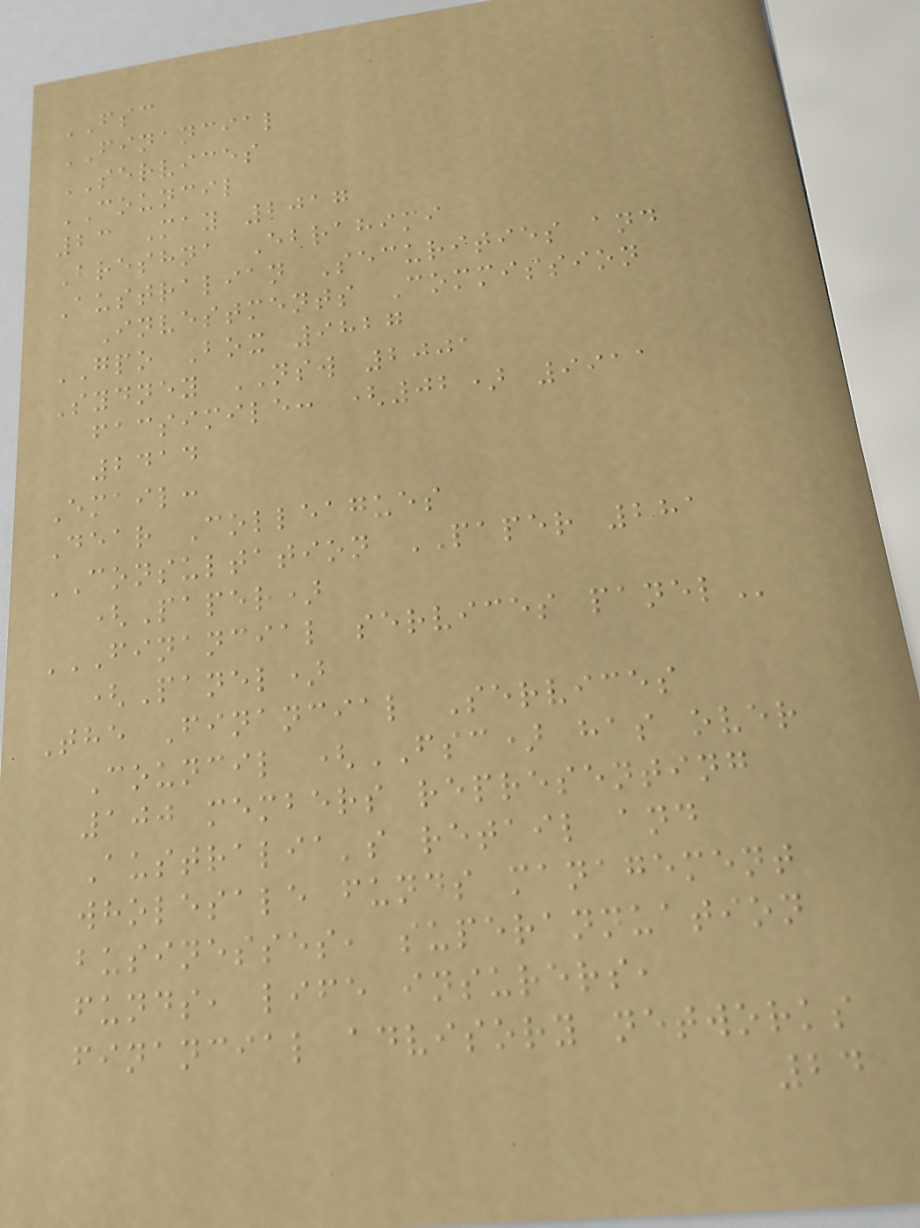FSC
FINANCIAL
SERVICES
COUNCIL
23 May 2017
Breshna Ebrahimi
Australian Securities and
Investments Commission
GPO Box 9827
Sydney NSW 2001
facsimile: (02) 9911
2414
Email:
Dear Colleagues
CONSULTATION PAPER 281
(Paper)
FINANCIAL SERVICES PANEL
(Panel)
The Financial Services
Council (FSC) has over
100 members representing
Australia's retail and
wholesale funds management
businesses, superannuation
funds, life insurers,
financial advisory networks
24
